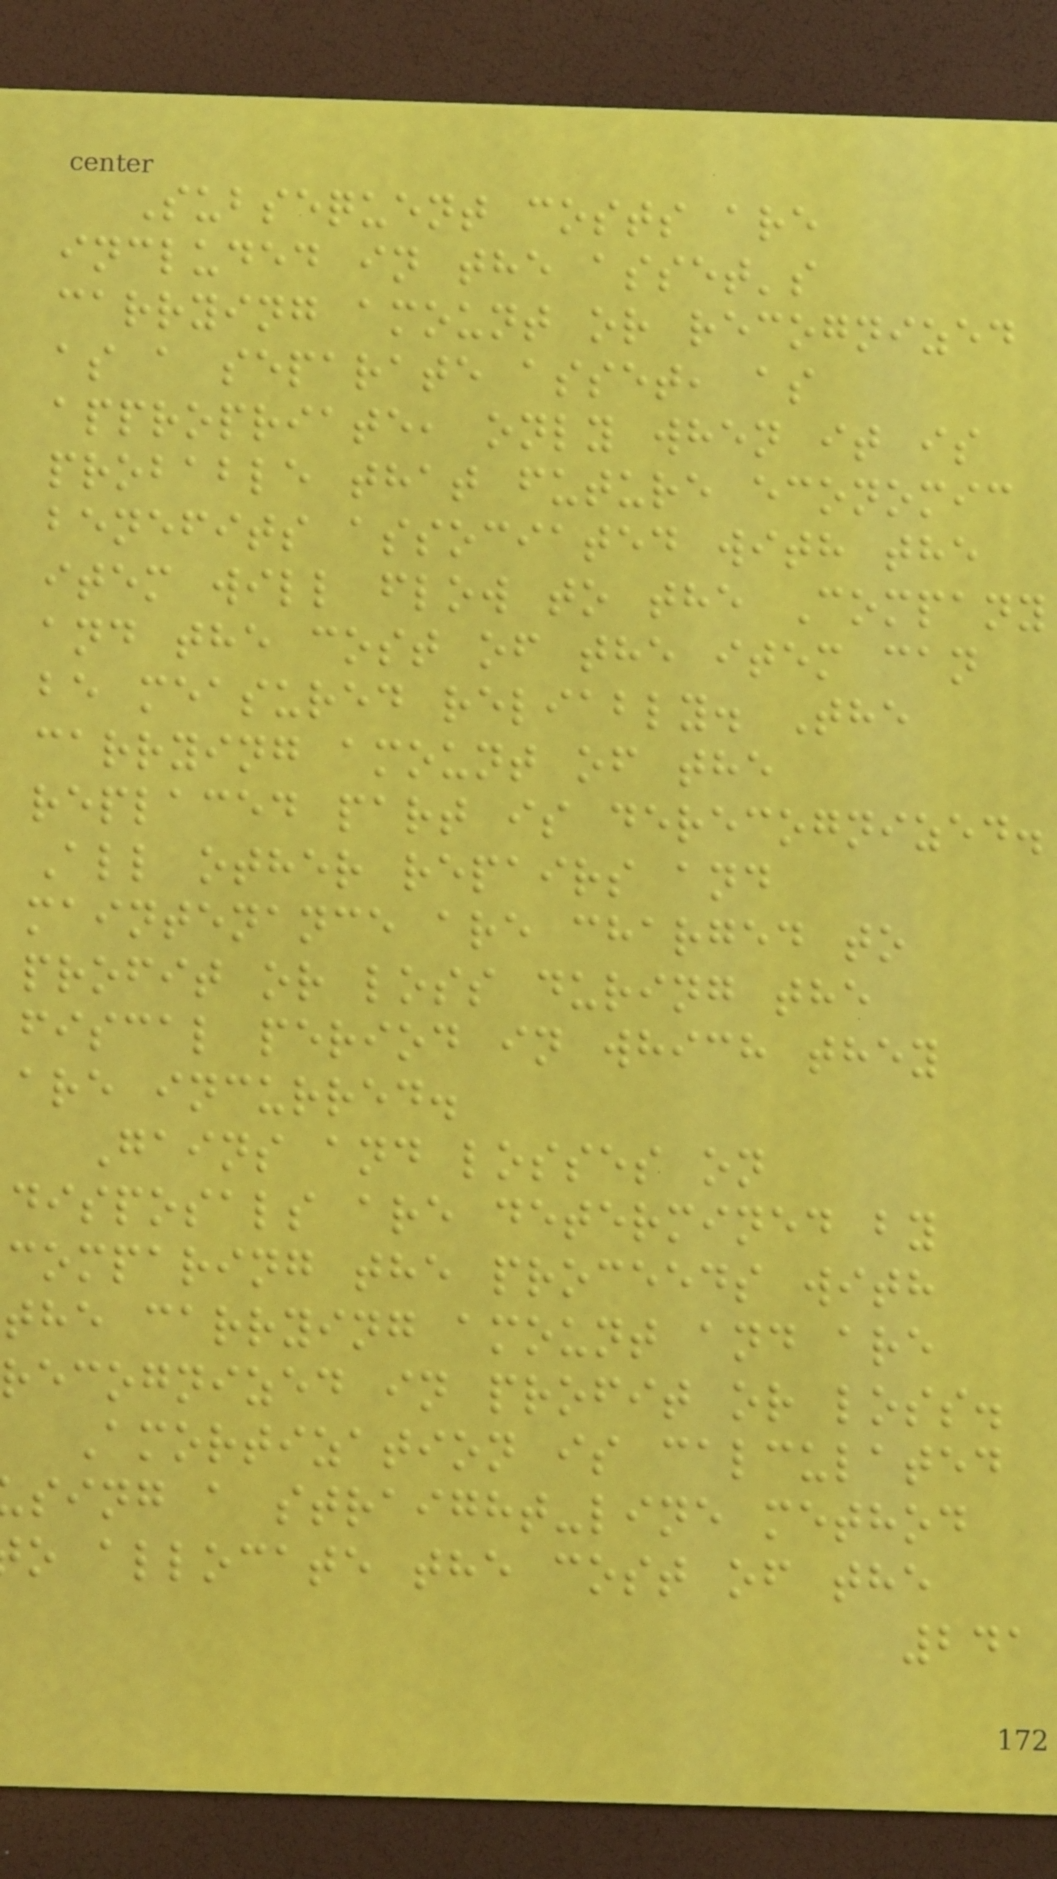Subsequent costs are
included in the asset's
carrying amount or recognized
as a separate asset, as
appropriate, only when it is
probable that future economic
benefits associated with the
item will flow to the Company
and the cost of the item can
be measured reliably. The
carrying amount of the
replaced part is derecognized.
All other repairs and
maintenance are charged to
profit or loss during the
fiscal period in which they
are incurred.
Gains and losses on
disposals are determined by
comparing the proceeds with
the carrying amount and are
recognized in profit or loss.
Amortization is calculated
sing a straight-line method
o allocate the cost of the
241
